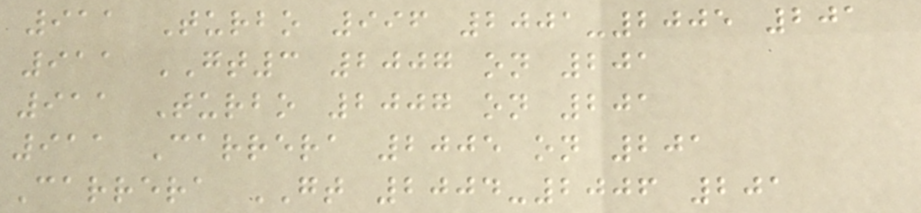911 Turbo 996 2001-2005 201
911 GT3 2007 on 201
911 Turbo 2007 on 201
911 Carrera 2005 on 201
Carrera GT 2004-2006 201
